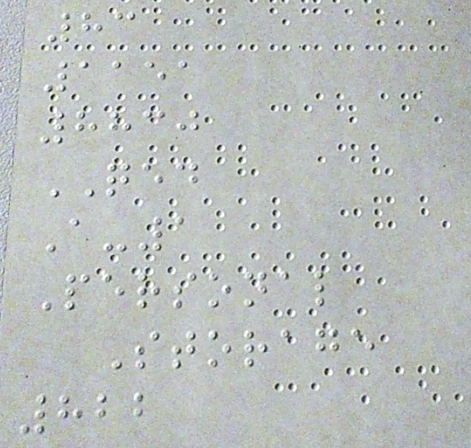83
1151
8830
QED
A-1
Personal
Storage
822
